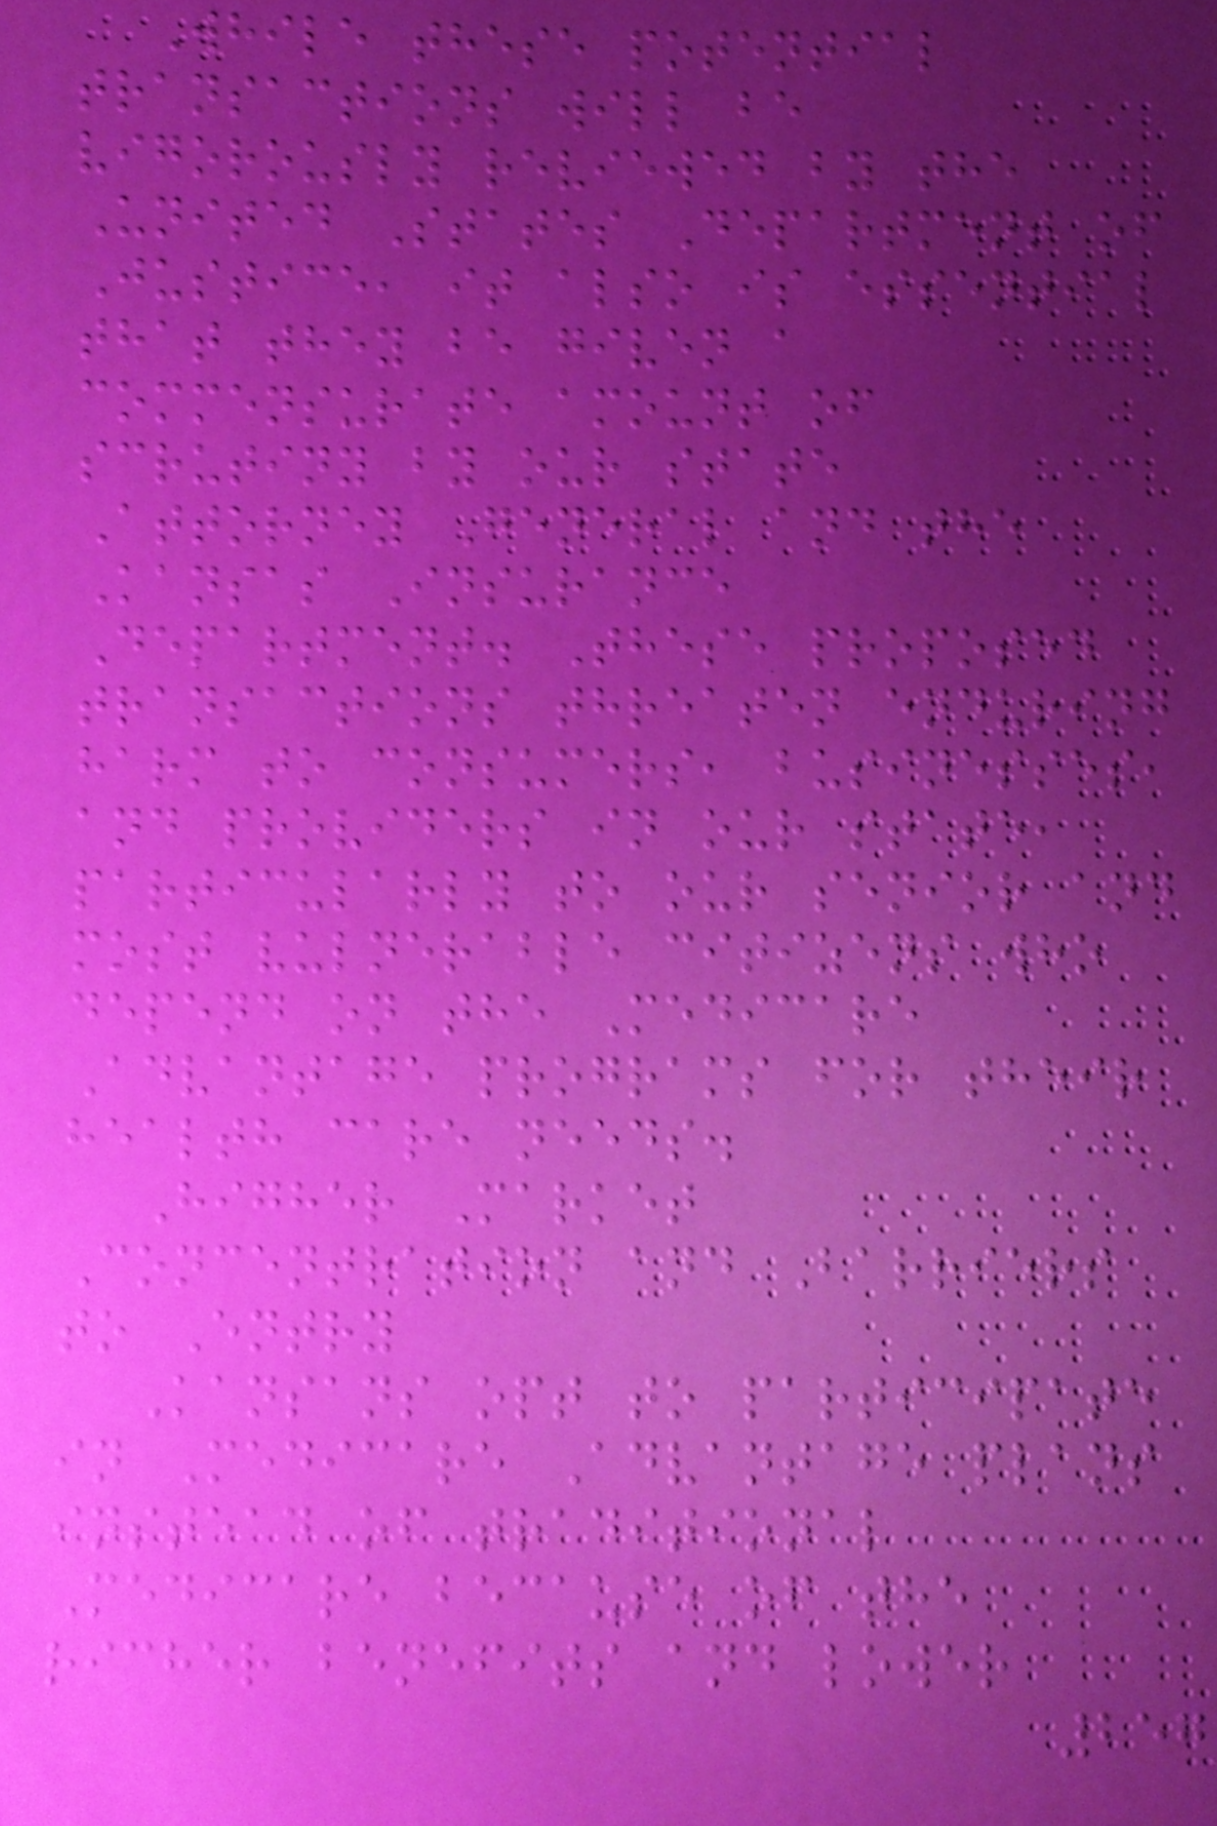While these potential
transactions will be
vigorously reviewed by the
United States Department of
Justice, it also is essential
that they be given a
commensurate amount of
scrutiny by our state
Attorney General and the
Kansas Insurance
Department. These proposed
transactions threaten enduring
harm to consumers, businesses,
and providers in our state,
particularly to our senior and
most vulnerable citizens who
depend on the Medicare
Advantage programs for their
health care needs.
Higher Market
Concentration and Barriers
to Entry
Kansans opt to participate
in Medicare Advantage plans
instead of traditional
Medicare because of the
richer benefits and lower
257
